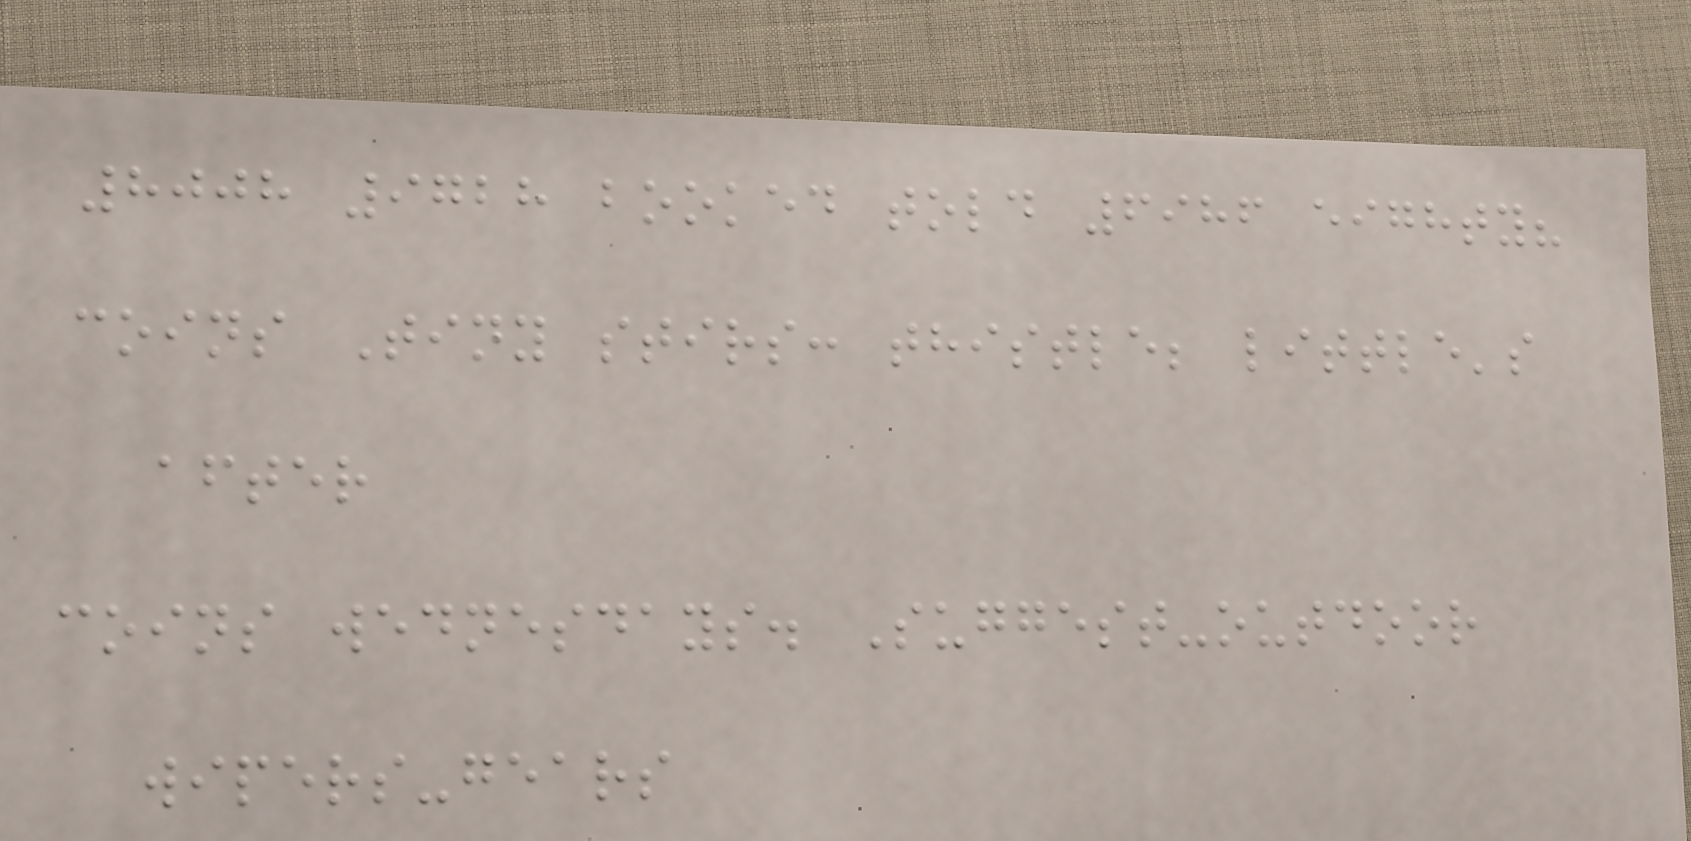8008 9728 booked told 6986 eighty?
coins Tiny stirs: thistle; little's
after
coins wednesdays. Suggest-outdoor
wipers-gears
